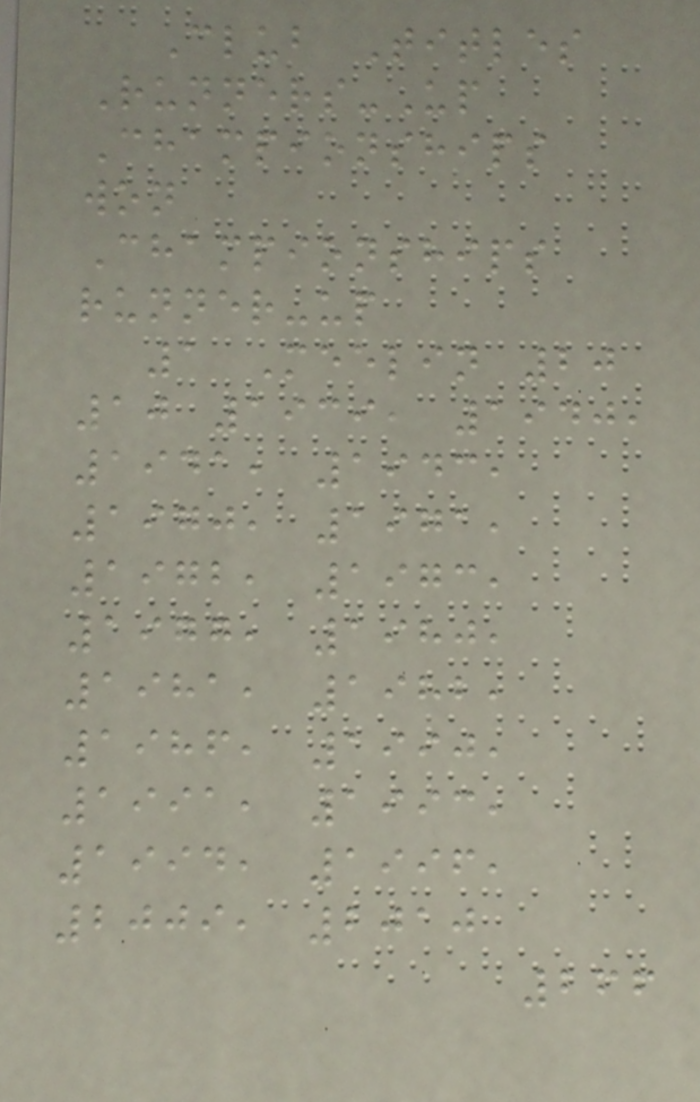Club Titles
Runners-Up
Championships
won
Championships
runner-up
1 Meelin 20
10 1939, 1940,
1941, 1943,
1970, 1971,
1972, 1973,
1977, 1980,
1981, 1982,
1986, 1990,
1991, 1993,
1994, 1996,
2009, 2010
266
